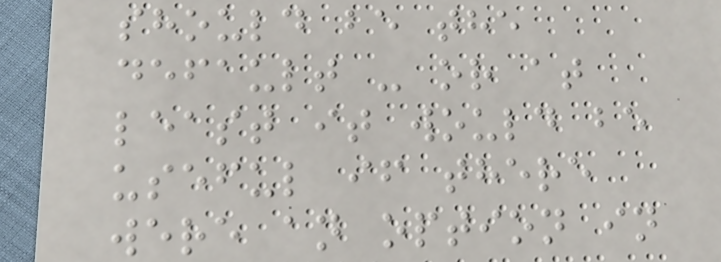should be the
default - or at
least it would be
useful if there
were an option in
